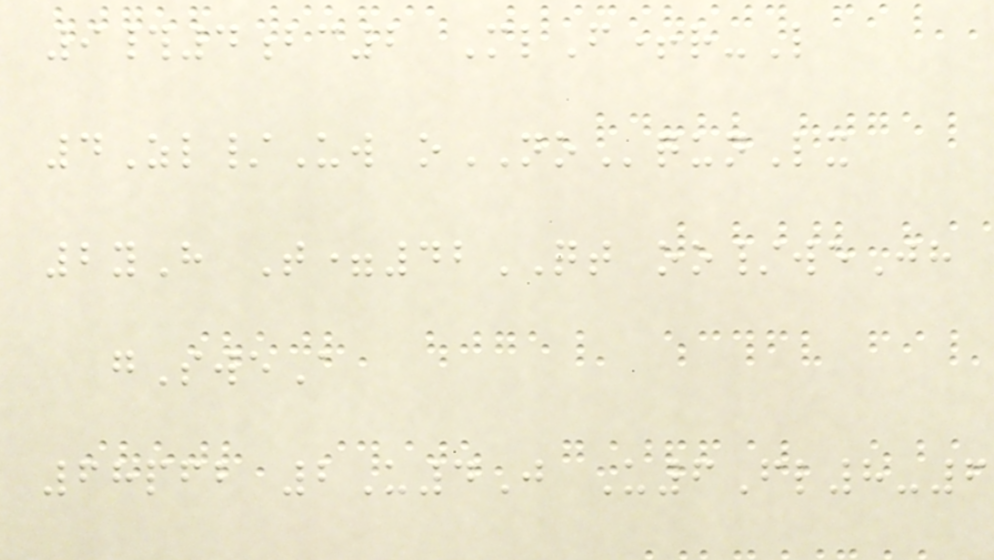9#4bc2 MlF+r-L
4Zl/Uw oNOqunLx
2yH T=42QT oo/weJh
gSweA
68pfb 2U4J U6Fl8-6
